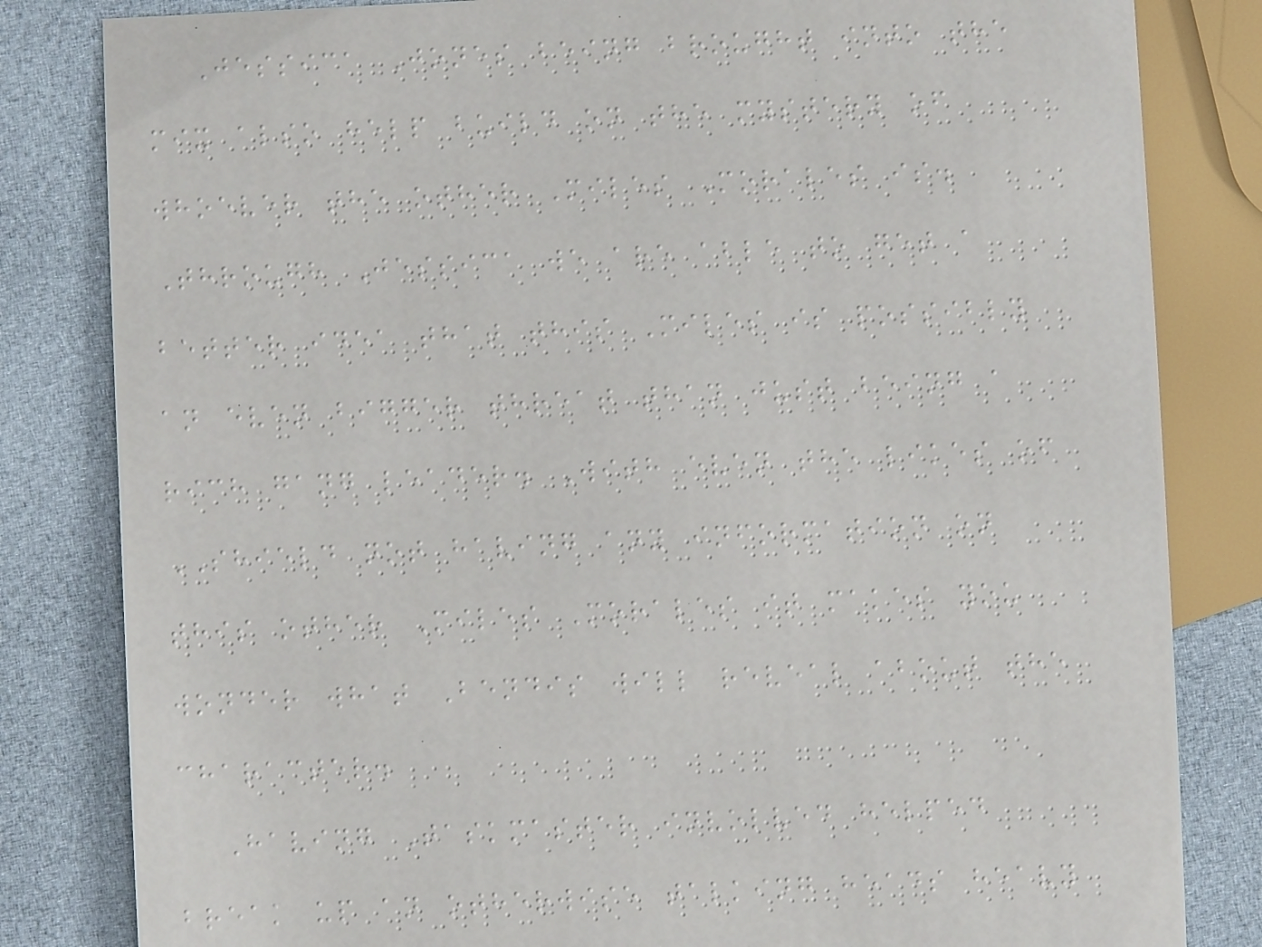Jessica Jones being brought into the
mix also help build on the mystery of
whoever the other Miles Morales is.
Through Jessica we are able to get a
better idea that this Miles is possibly
an even bigger threat than just being a
rich gang leader. With even the likes of
SHIELD not having any information on
this other Miles Morales it makes you
wonder what Bendis will reveal about the
character.
Having Taskmaster involved helped
break up an otherwise talking heads heavy
